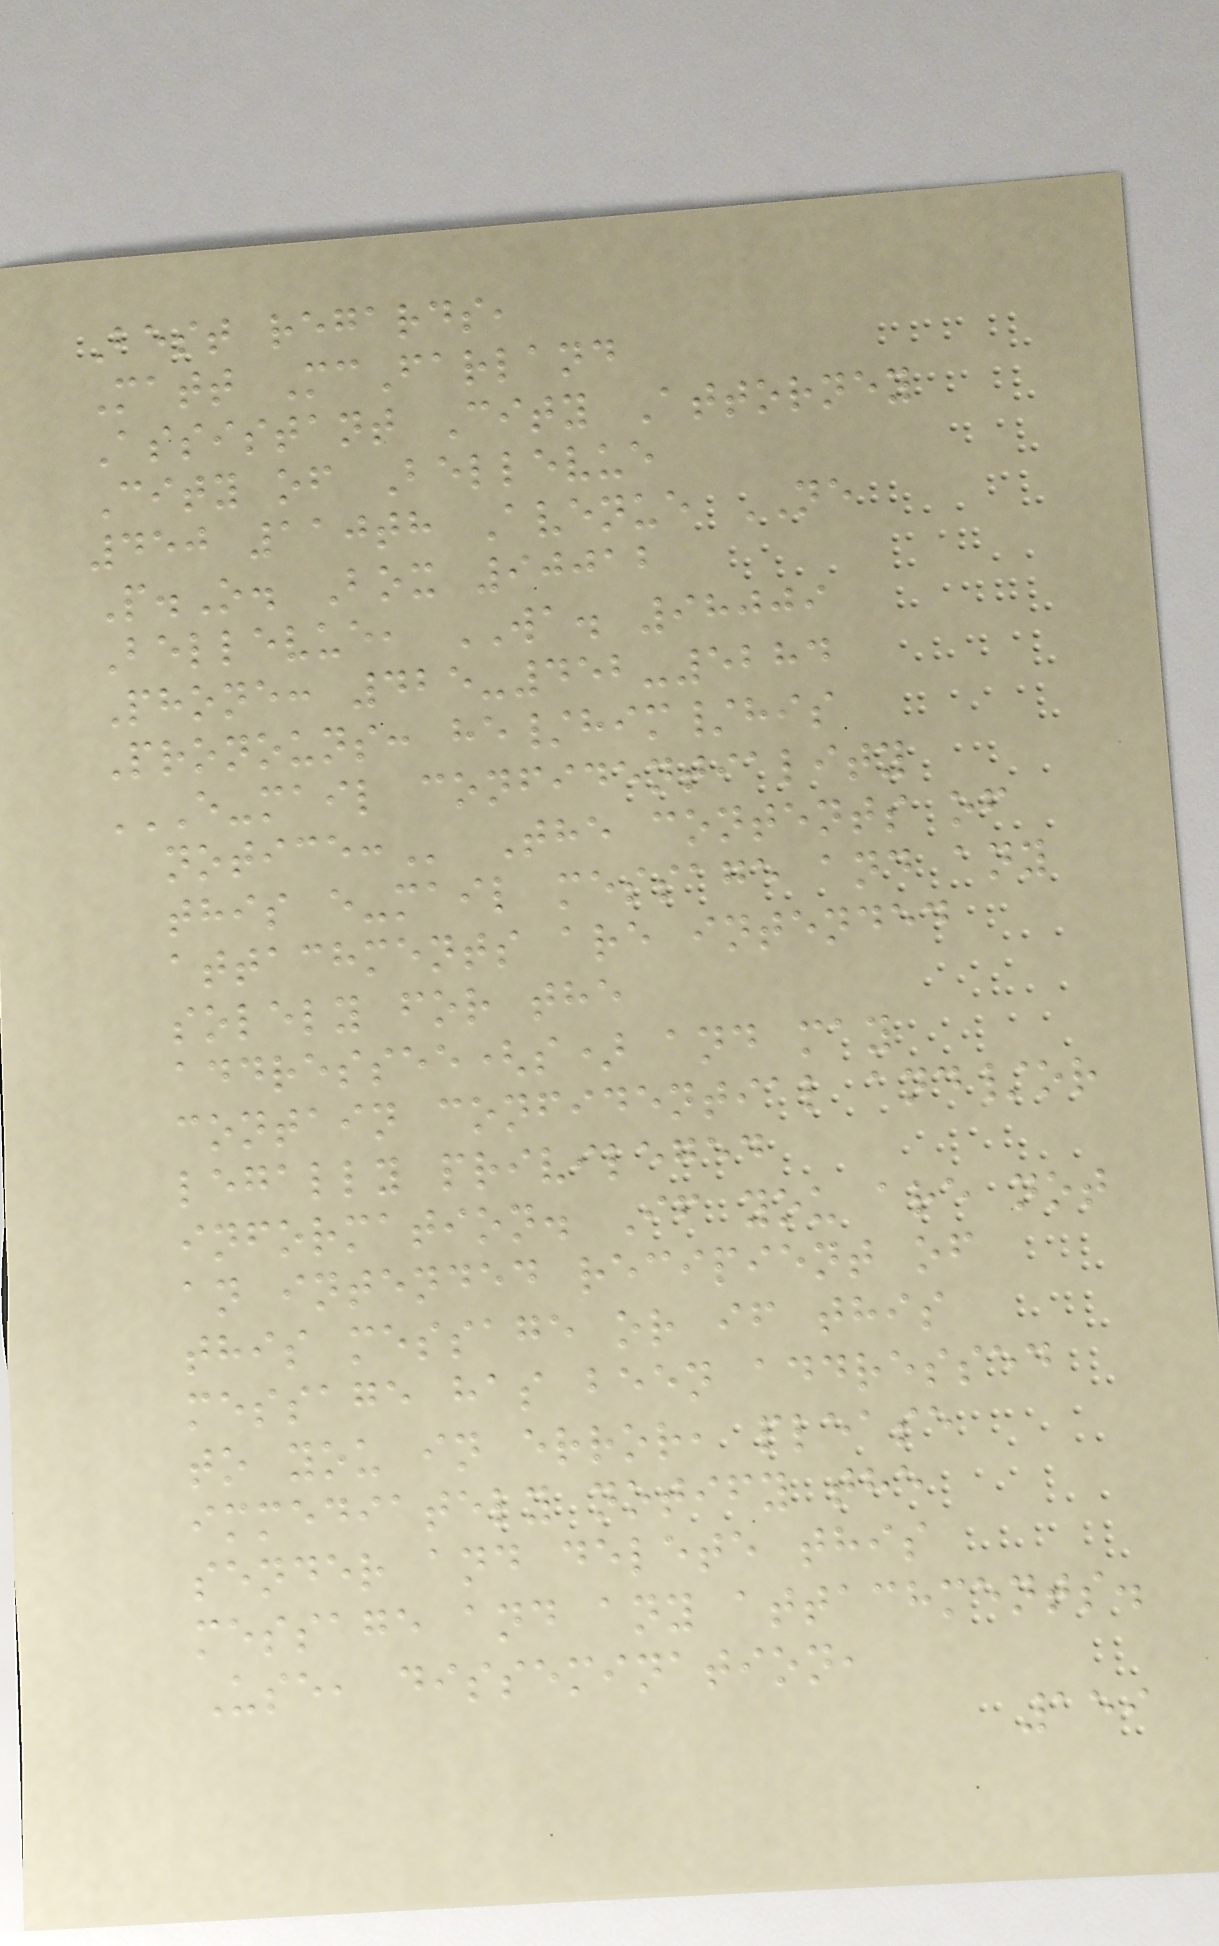Best regards,
Matt McFarland
Assistant City Attorney
City of Bellevue
450 110th Avenue NE
P.O. Box 90012
Bellevue, WA. 98009
Phone: 425-452-5284
Pronouns: he/him/his
E-MAIL CONFIDENTIALITY
NOTICE: The contents of
this e-mail message and any
attachments are intended
solely for the
addressee(s) and may
contain confidential and/or
legally privileged
information. If you are not
an intended recipient of
this message or if this
message has been addressed
to you in error, please
immediately notify the
sender and delete this
message and any attachments.
Use, dissemination,
159
